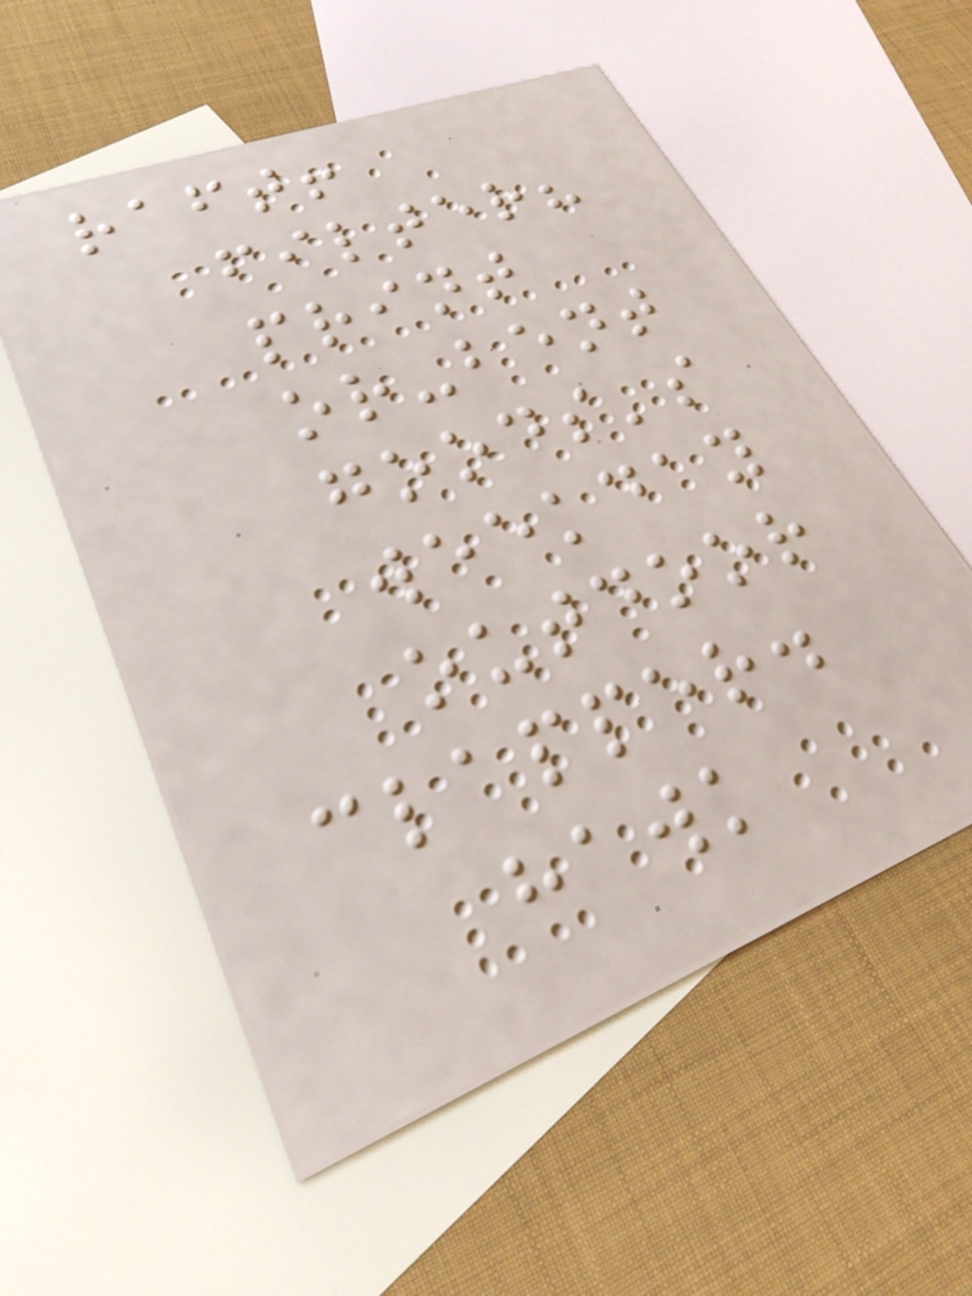raft!
filter?
print
or-bent
goods's
weekday
outdoor
clapper.
hawk
